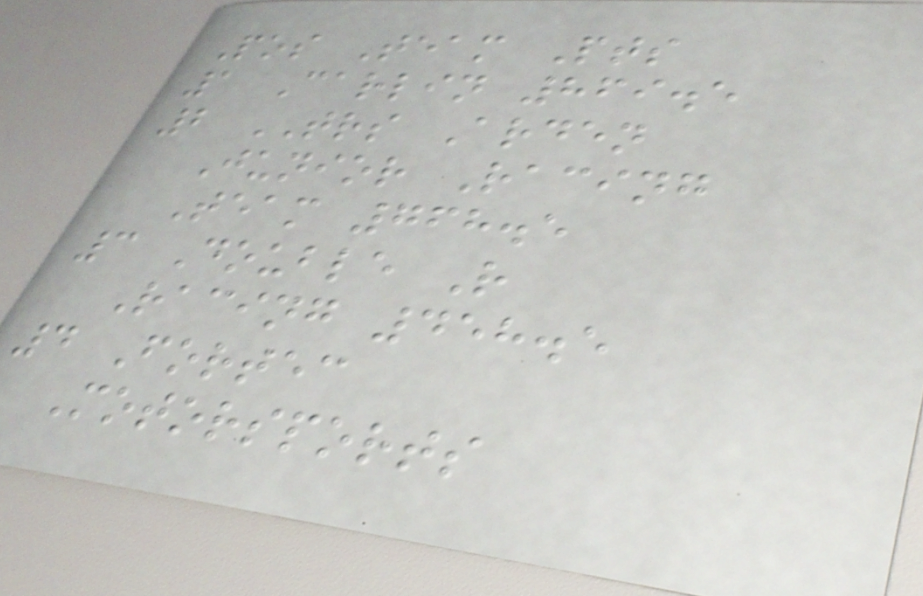Pos Team Pts
1 Carlin 869.5
2 TRS Arden
Junior Racing
Team 768.5
3 Double R
Racing 458.5
4 Fortec
Motorsports
